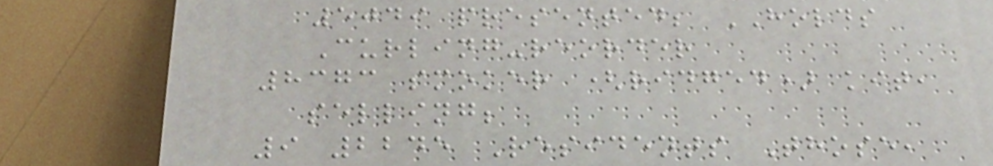5049 presented; HOLDS
Curling-reorder
8373 smoker (ridged) kit,
selling;
9 2245 Residents Those,
